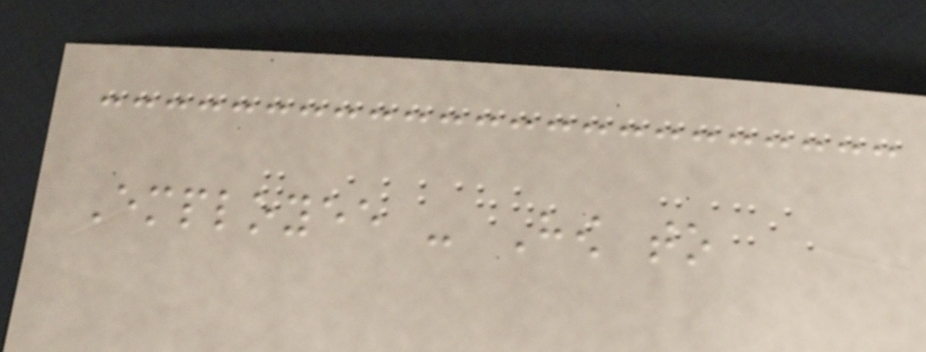Employee - How to
